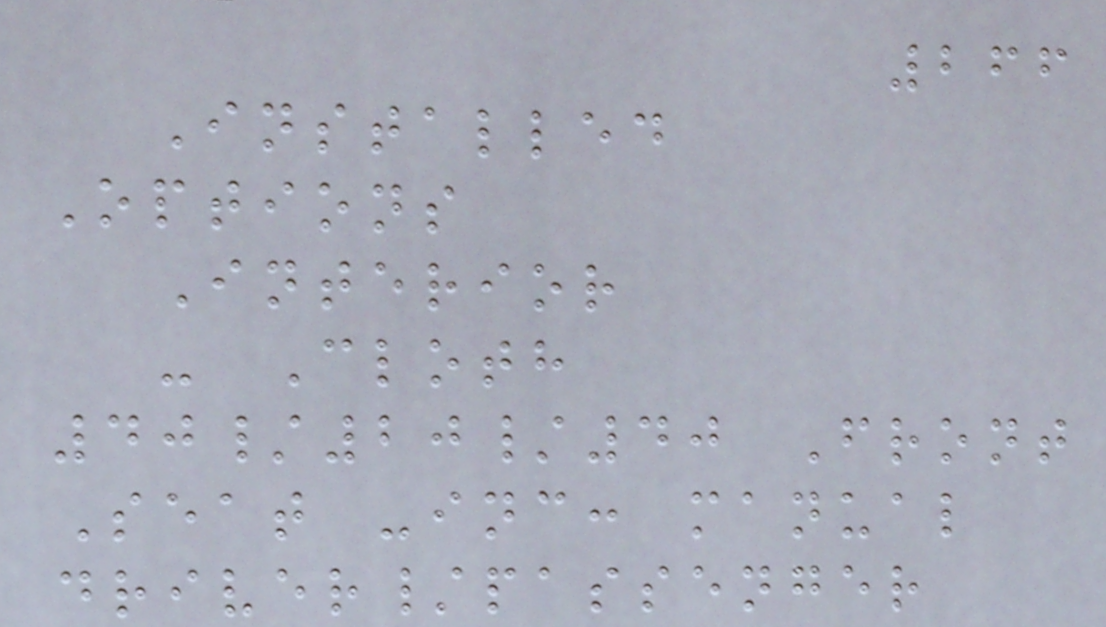266
Installed
Options
Interior
- Cloth
40/20/40 Front
Seat -inc: manual
driver/passenger
